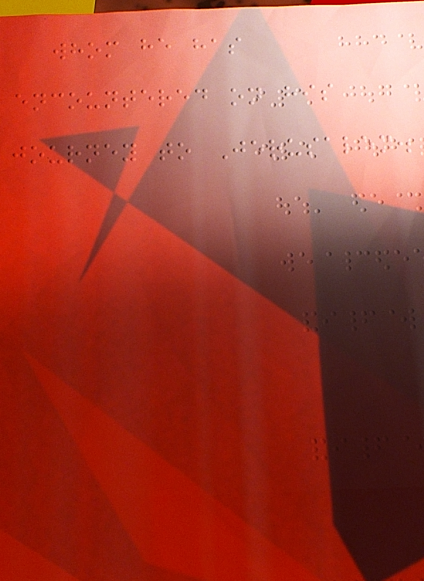whom he has
encountered on his
journey to Jerusalem.
